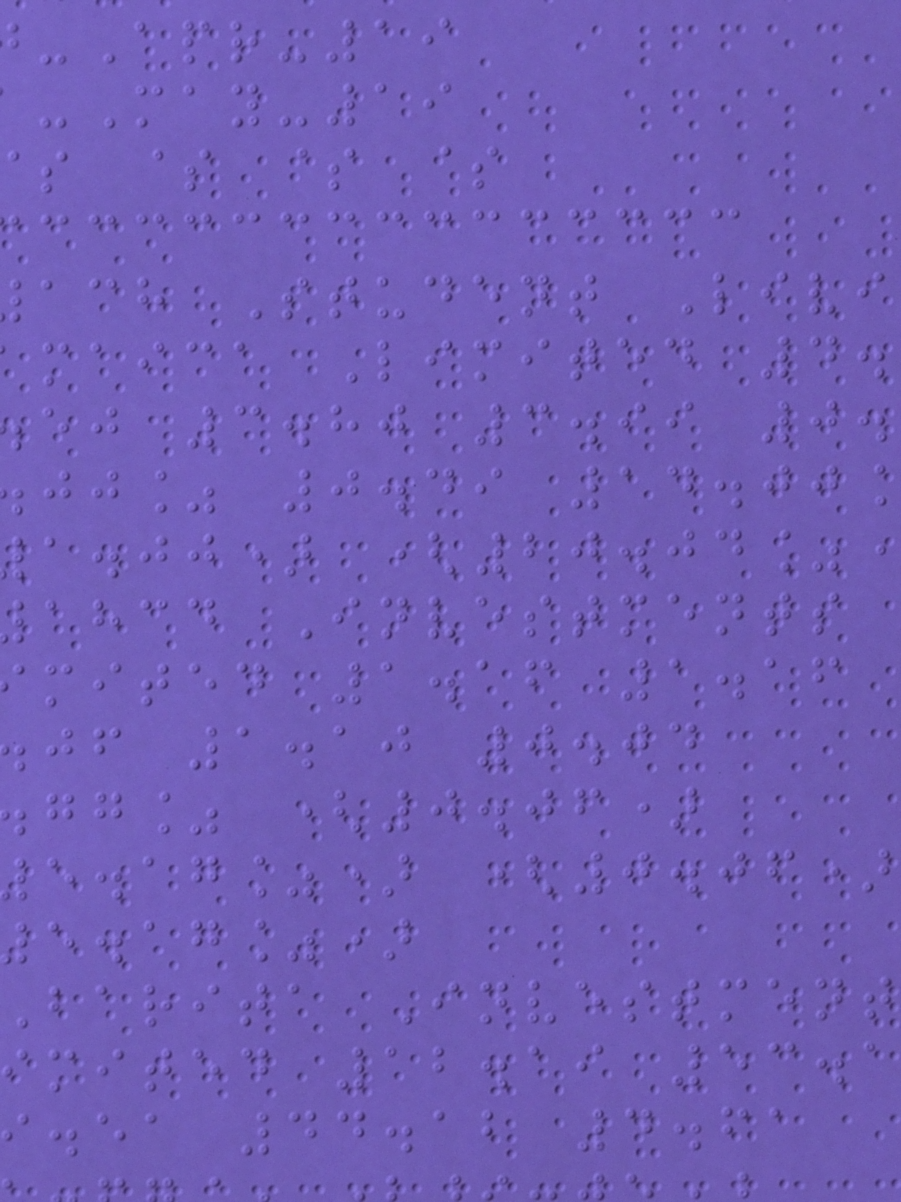-Apr-19
-May-19
$ $ $
ach Student Livi
maica Limited 4.
ej 3.80 3.99 0.
jj% 0.49 14.00
a.jj) (20.04%
ahcd Investments
mited 1.16 1.16
jf 1.10 0.04
gg% (0.06)
e.ag%) (0.06)
e.ag%)
barita Investment
mited 12.19 53.1
i.ea 44.12 4.61
